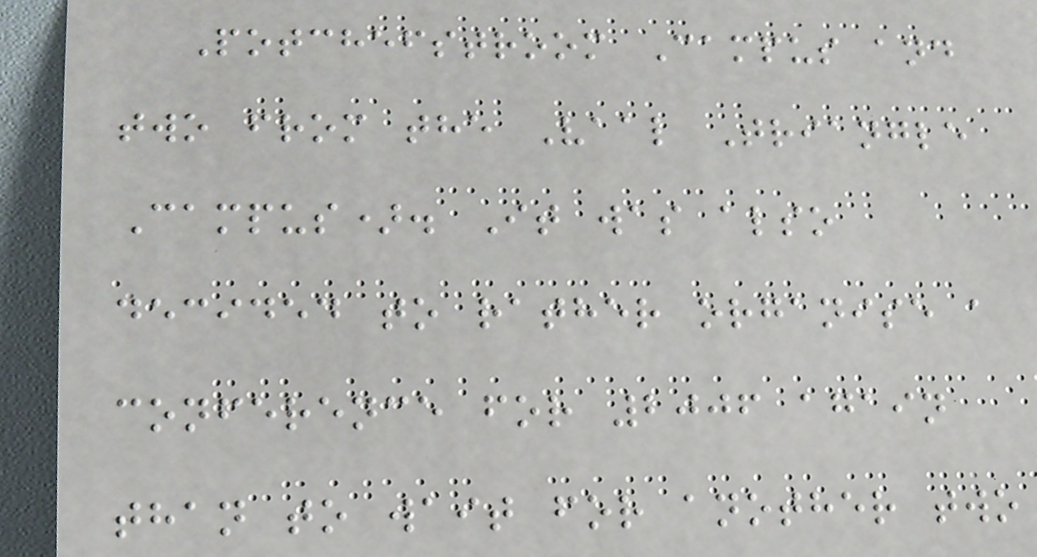Potchefstroom Campus and
two from the Vaal Triangle
Campus). It was also
decided to rather organise a
conference for 2006 again
than to wait for another two
